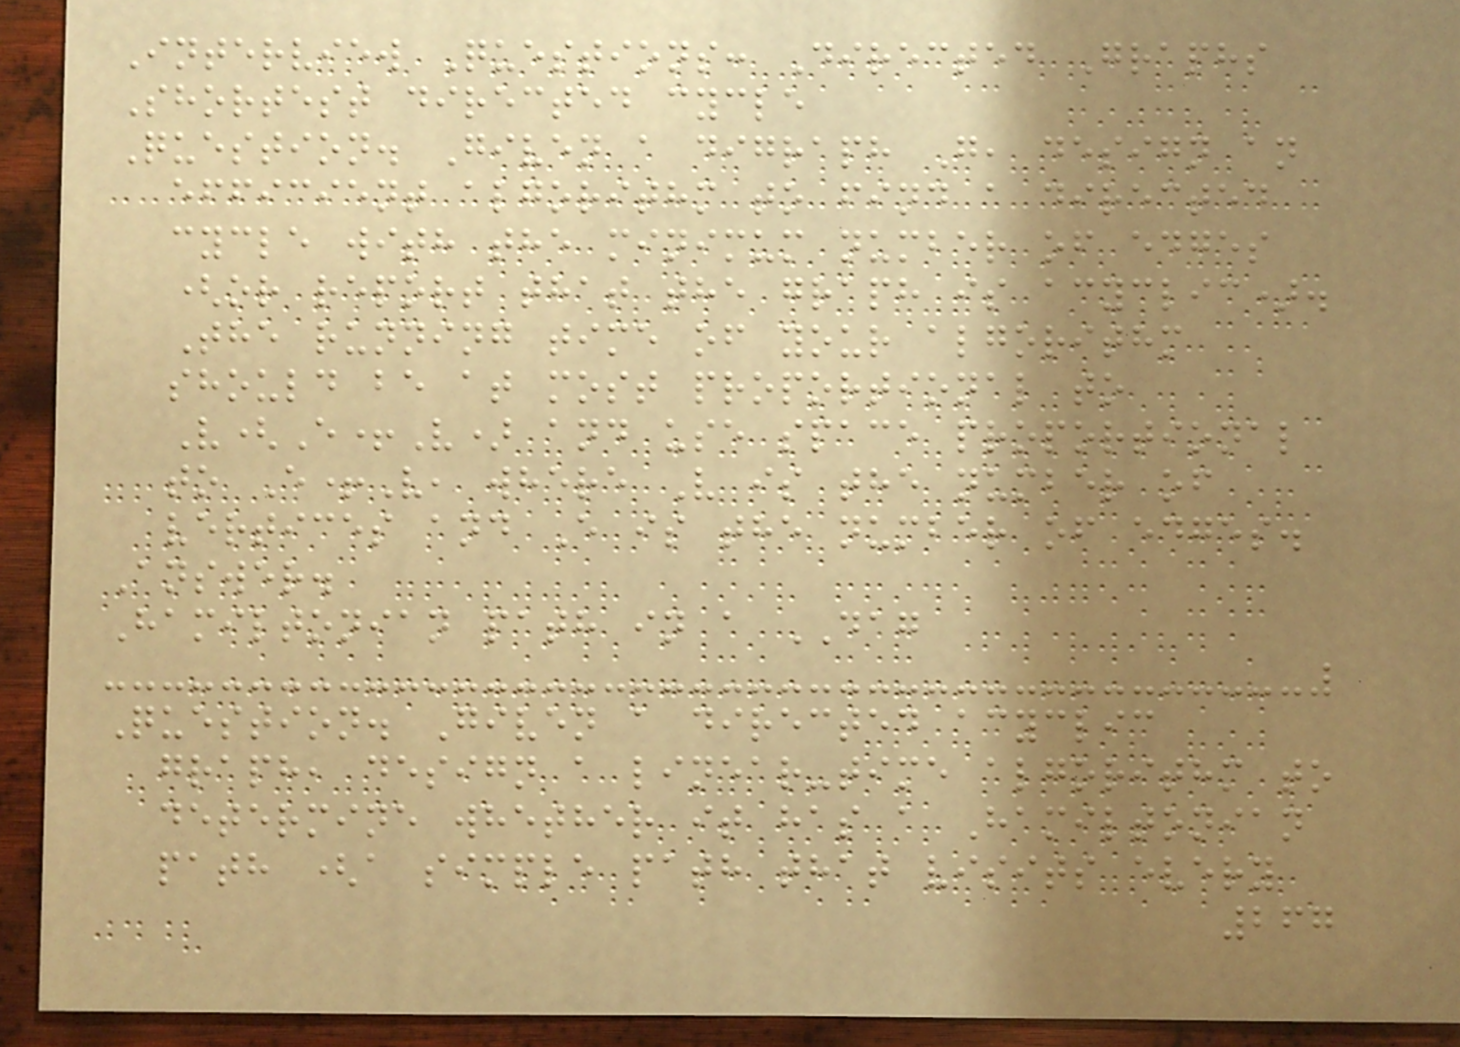Interview Questions: Directed Graphs
Shortest directed cycle
Question. Given a digraph G, design an
efficient algorithm to find a directed
cycle with the minimum number of edges
(or report that the graph is acyclic).
The running time of your algorithm
should be at most proportional to
V(E+V) and use space proportional
to E+V, where V is the number of
vertices and E is the number of edges.
Answer.
Hamiltonian path in a DAG
Question. Given a directed acyclic
graph, design a linear-time algorithm to
determine whether it has a Hamiltonian
path (a simple path that visits every
267
